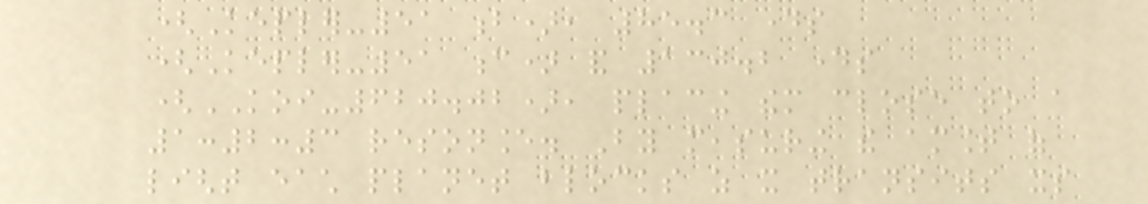(Kepler-51 b), 85.3 days
(Kepler-51 c) and 130.2 days
(KOI-620.02), placing them close to a
1:2:3 resonance. By measuring the amount of
light each planet blocks as it transits its
